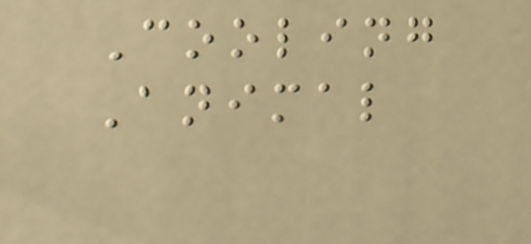Cooling
Animal
